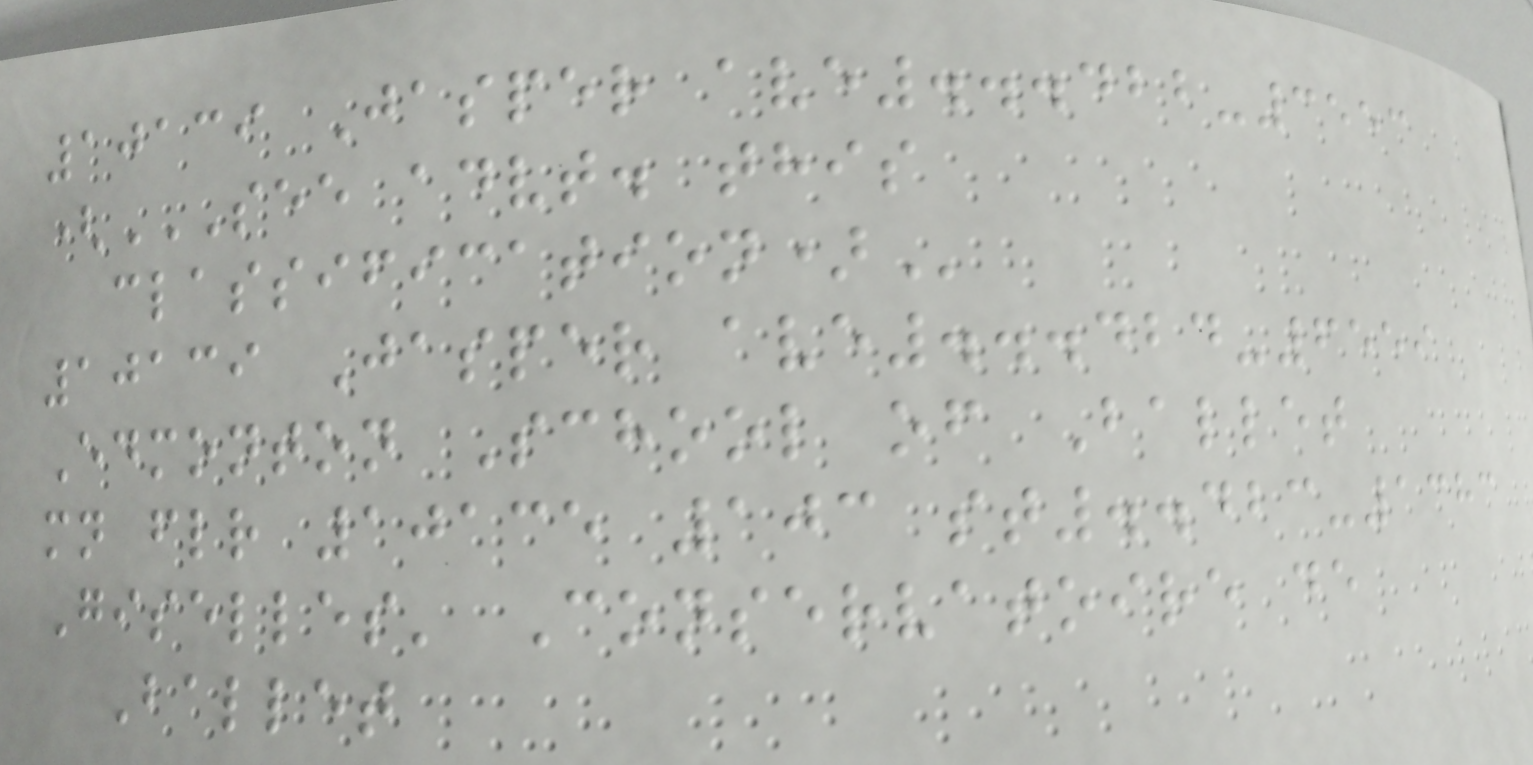10139 Jasper ave...422-3553
(SEE ADVT. THIS
CLASSIFICATION)
10139 Jasper ave...424-6559
Edmonton School of Ballet
mn flr 10135 103 st..423-1383
Giselles' Conservatoire de
Ballet
